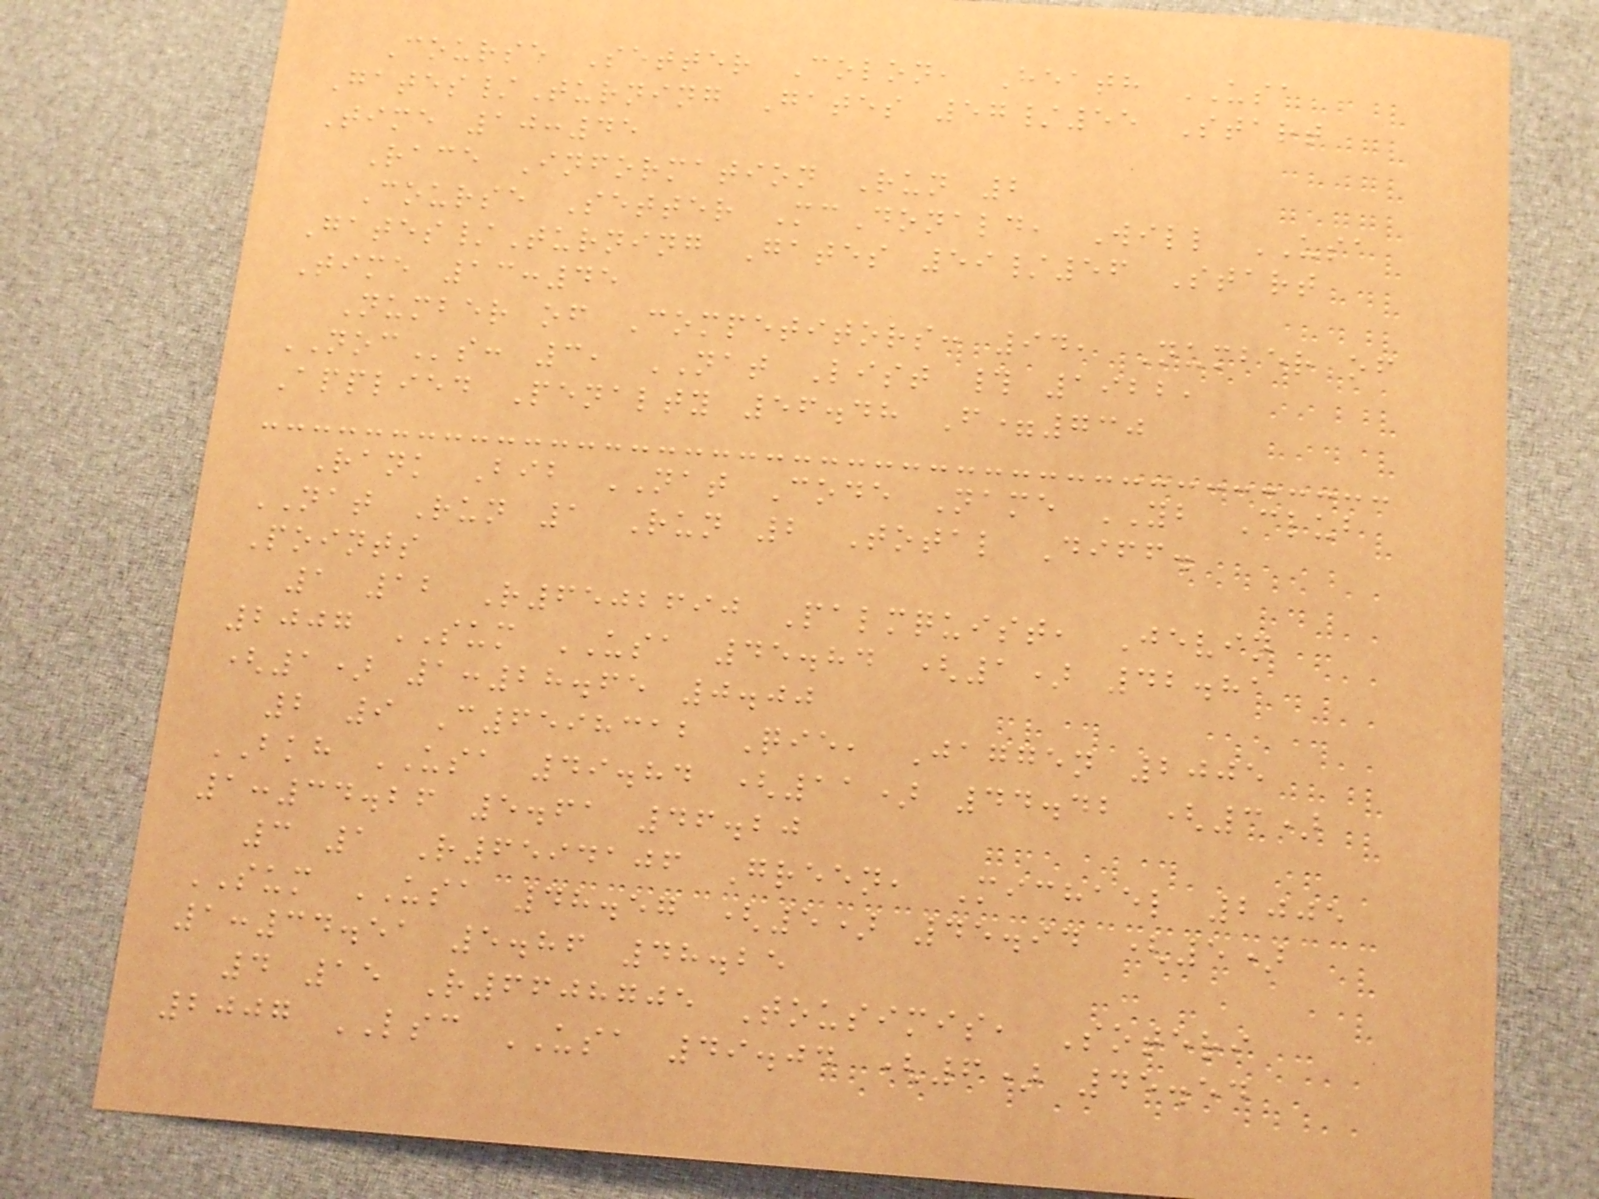Course Setter Colon, Heath USA
Gates/Turning Gates 57/55 Start
Time 10:45
Race Information Run 2
Course Setter McDonald, Will USA
Gates/Turning Gates 59/56 Start
Time 13:45
Number of Competitors: 94, Number of
NOCs: 3, NAT List # 1922,
Applied Penalty 56.48 F=730
Rank Bib NAT Code Name YB Club
NAT Run 1 Run 2 Total Diff.
Points
1 12 R6502690 Palmquist, Jevin
2007 SUM USA 45.84 (1) 42.81
(1) 1:28.65 0.00
2 9 C6598312 Qie, Jaggen 2005
BKH USA 49.84 (11) 44.42 (3)
1:34.26 5.61 46.20
3 1 R6594106 Green, Michael 2005
SUM USA 48.57 (5) 45.94 (5)
1:34.51 5.86 48.25
4 15 R6608705 Tousimis, Soteri
2007 LSC USA 49.04 (6) 45.54
